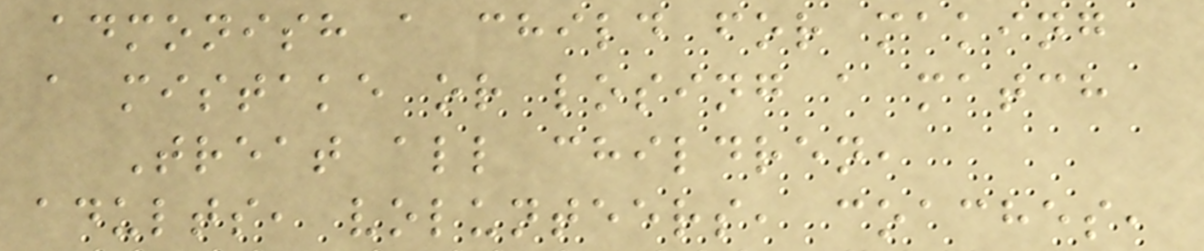admonish a child for making
a mistake or losing a match
Treat all children,
adults, volunteers, coaches,
